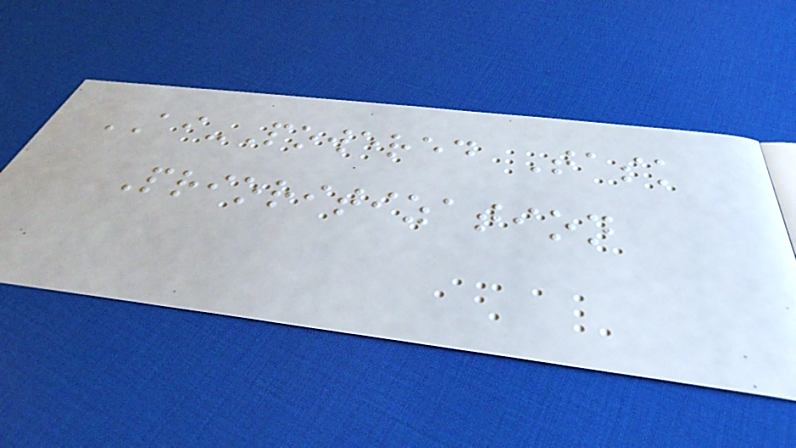AI-Powered Task
Prioritization
